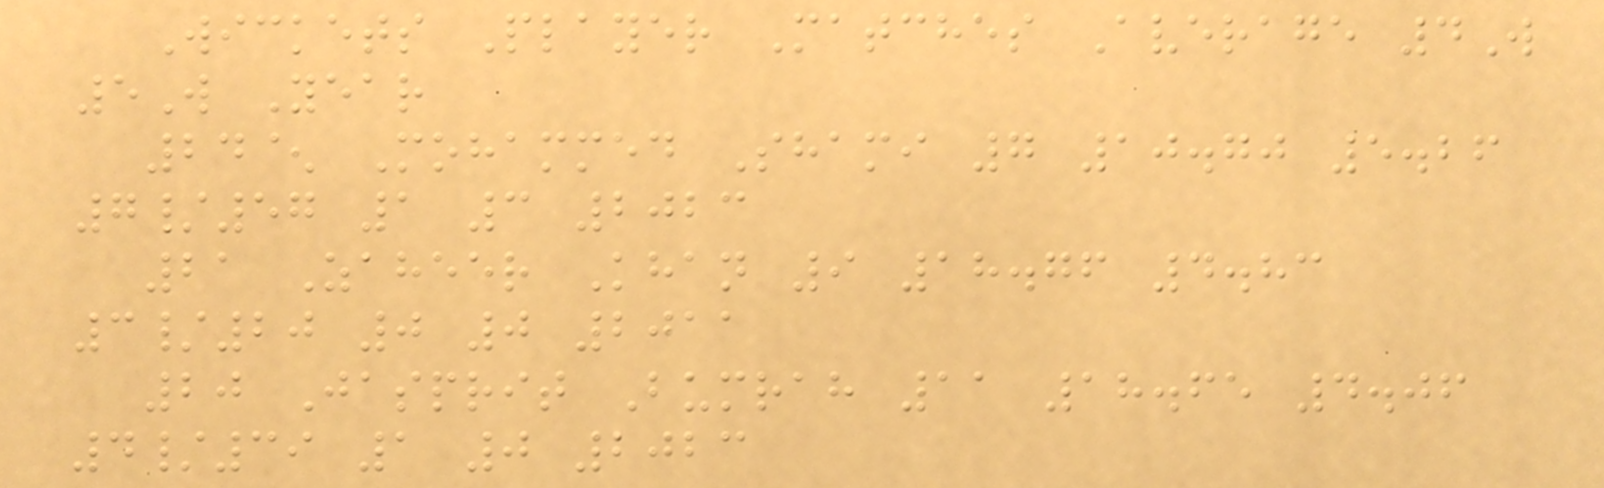Wickets Player Matches Average 4W
5W Year
24^ Mohammed Shami 7 10.70 5.26
7/57 1 3 2023
21 Zaheer Khan 9 18.76 4.83
3/20 0 0 2011
20 Jasprit Bumrah 11 18.65 4.06
4/39 1 0 2023
